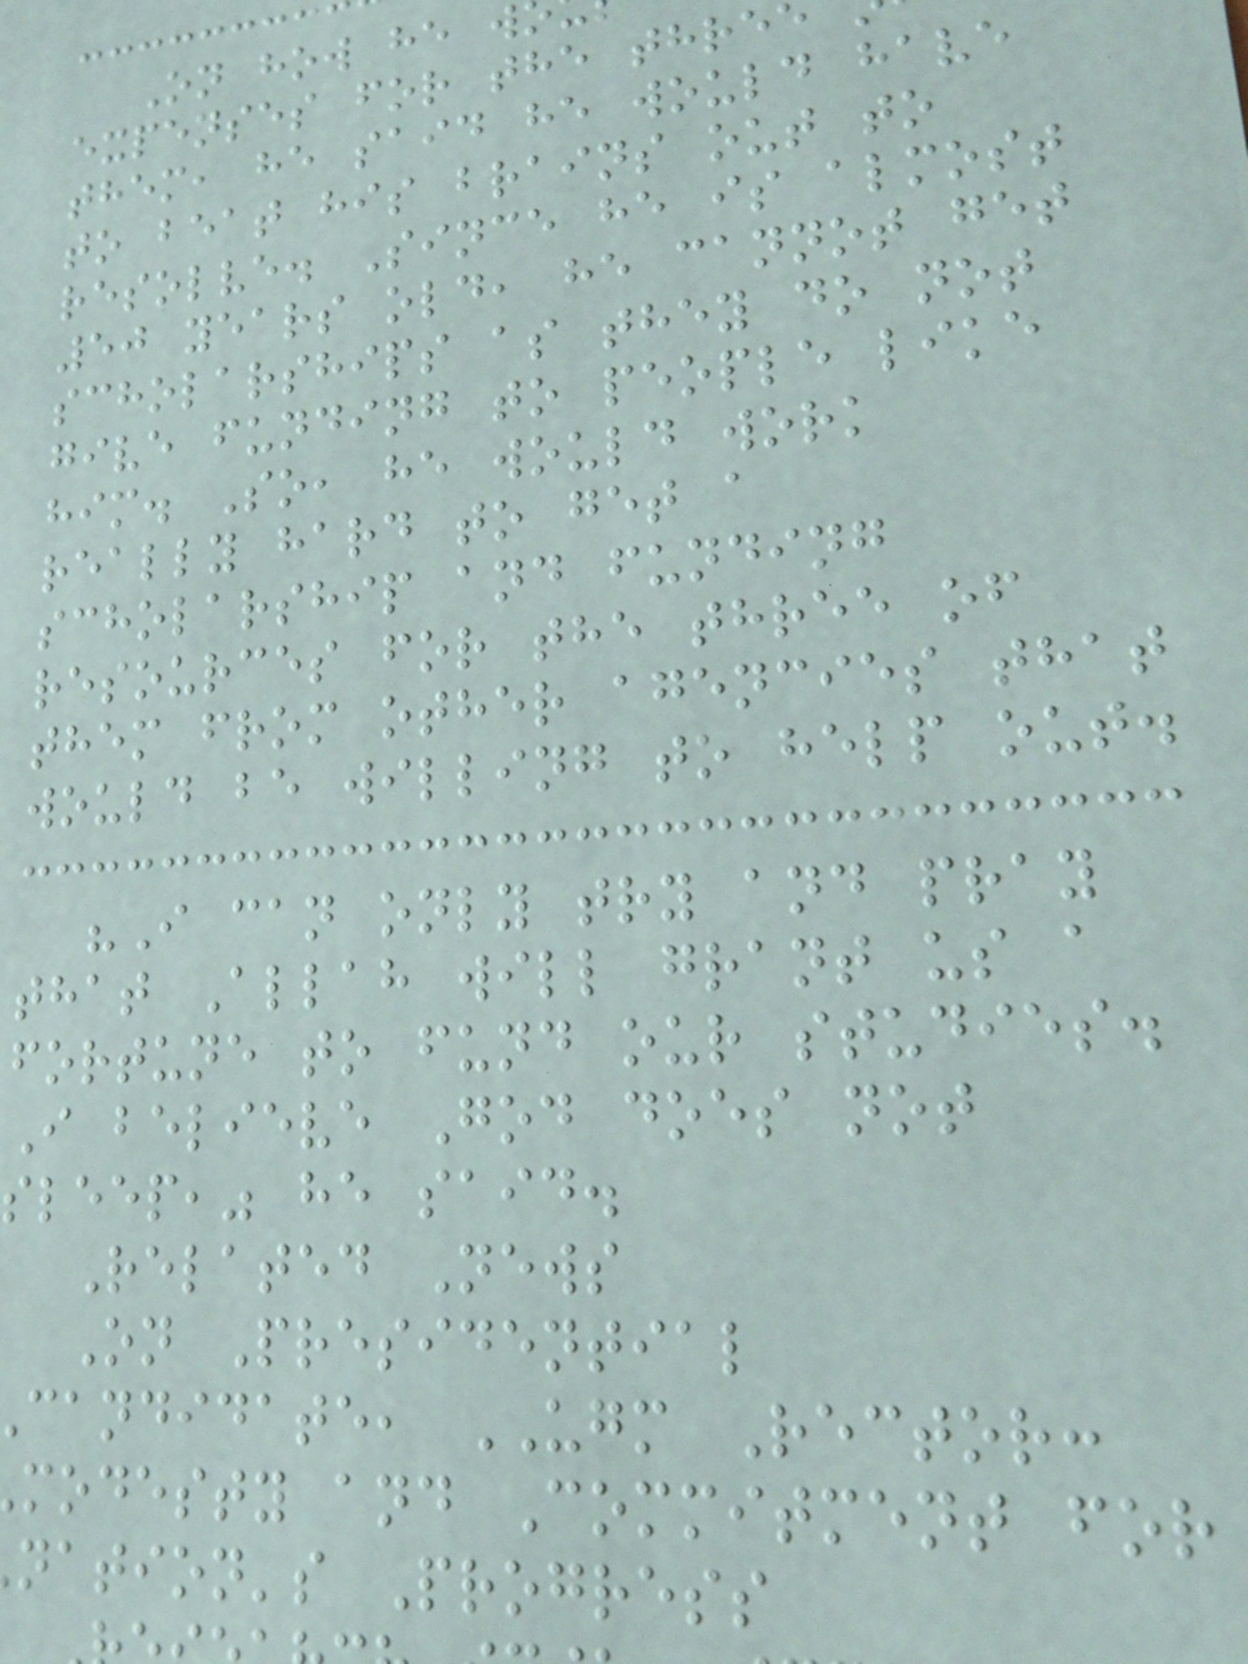On how he w
expenses for the thre
them, he said he would have
to beat his brains out to
resolve. Since he is almost
50 years old, he cannot get
scholarships as they do not
give funding to people like
him. So, he would work
really hard to get a
scholarship and funding
resources for the three of
them from other agencies that
would be willing to help out.
"I can only try and pray
that Allah will grant us a
fortune to fund our studies.
I believe God does not
sleep," he said.
Related News
On Presidential
candidate, UGM Rector:
modesty and Commitment for
nation's Progress
